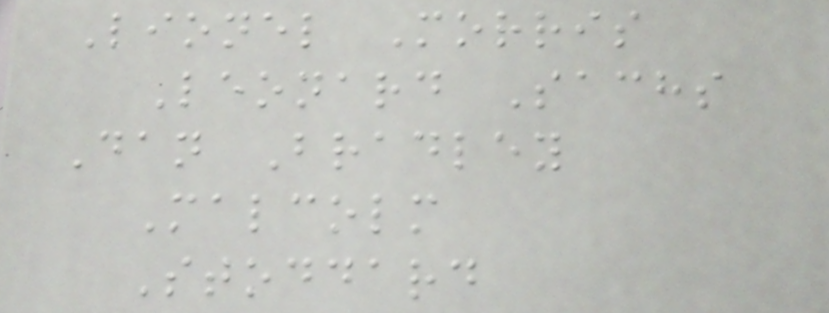Lionel Morris
Leonard Sachs
Dan Bradley
Malcolm
Stoddard
